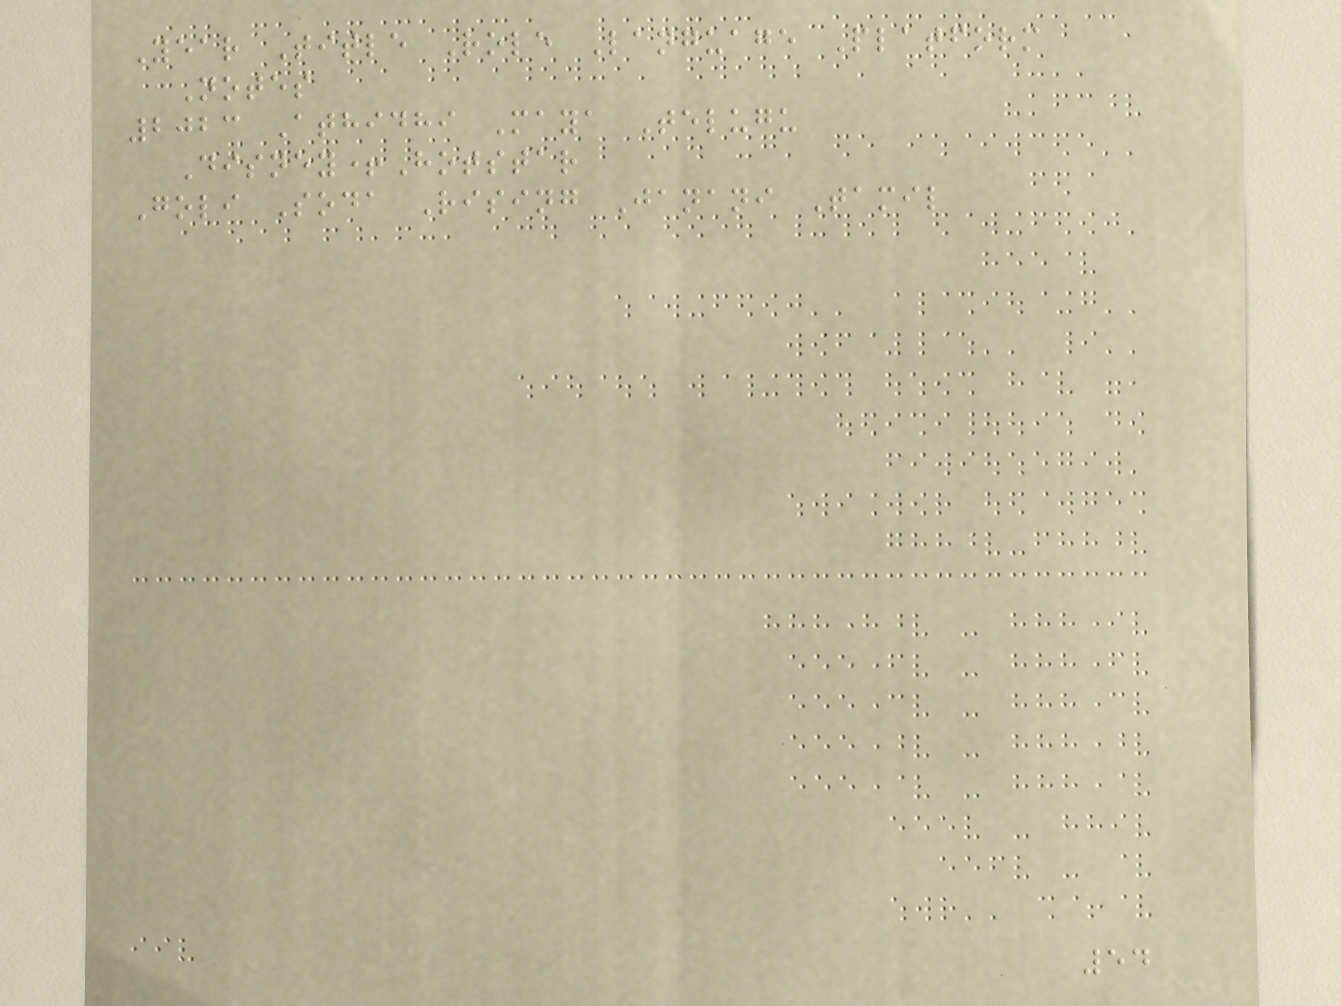Year Title Role Language Platform
Notes
2023 Athidhi Maya Telugu
Disney+Hotstar
Goli Soda Rising Janani Tamil
54
